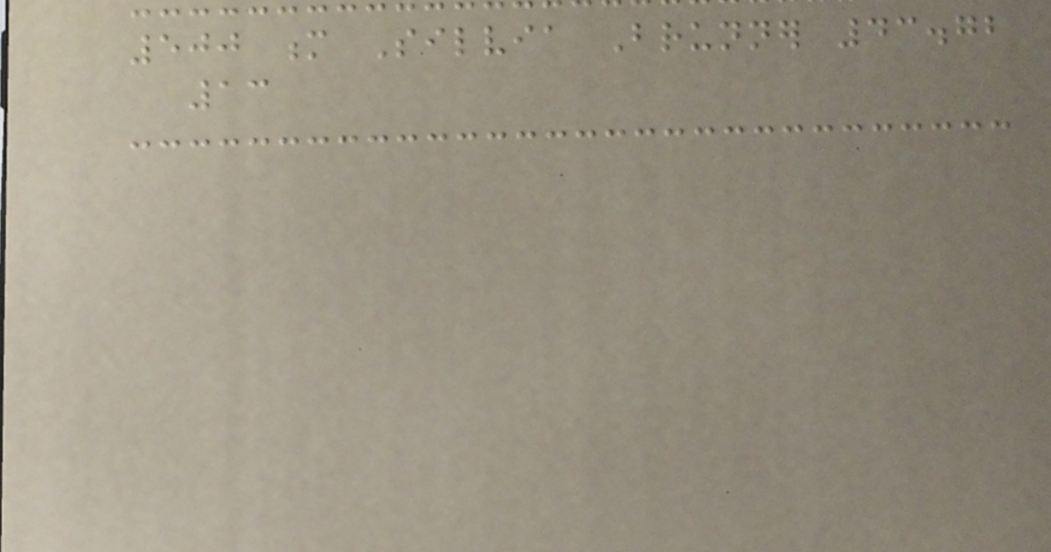500 m Silvia Brunner 43.72
13
